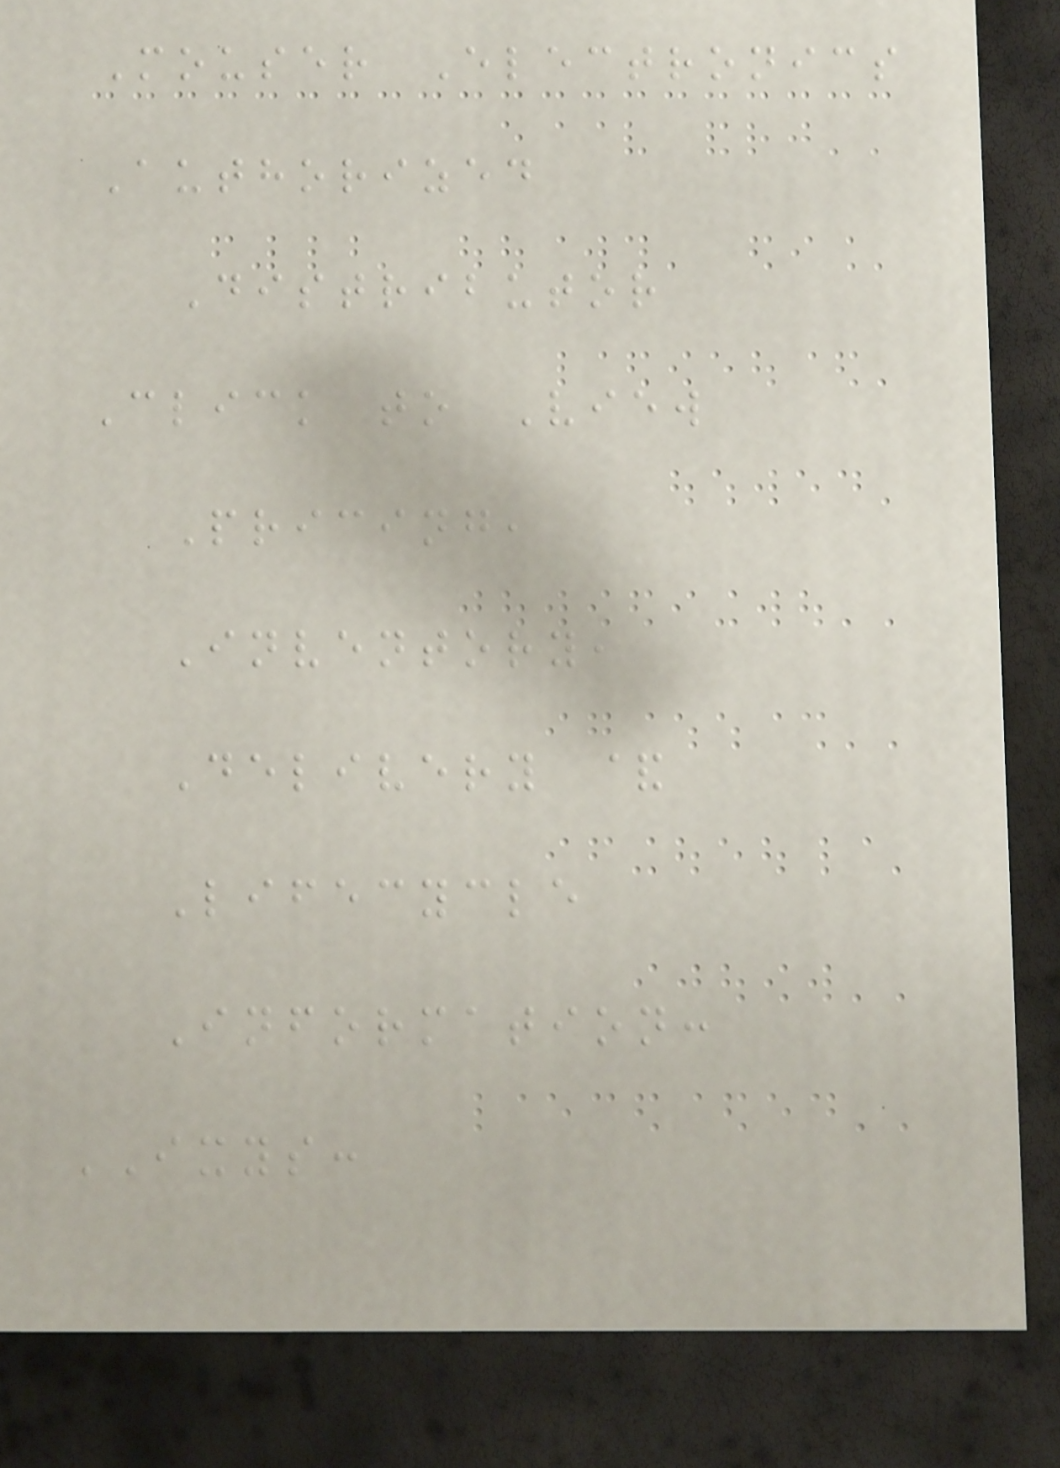Mouser Electronics
Authorized
Distributor
Click to View
Pricing,
Inventory,
Delivery &
Lifecycle
Information:
IXYS:
